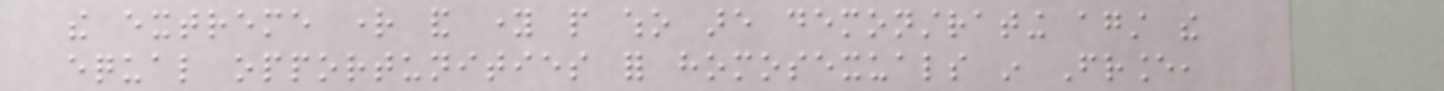the extreme right and young people who are demonstrating against the
equal opportunities for homosexuals in France,
